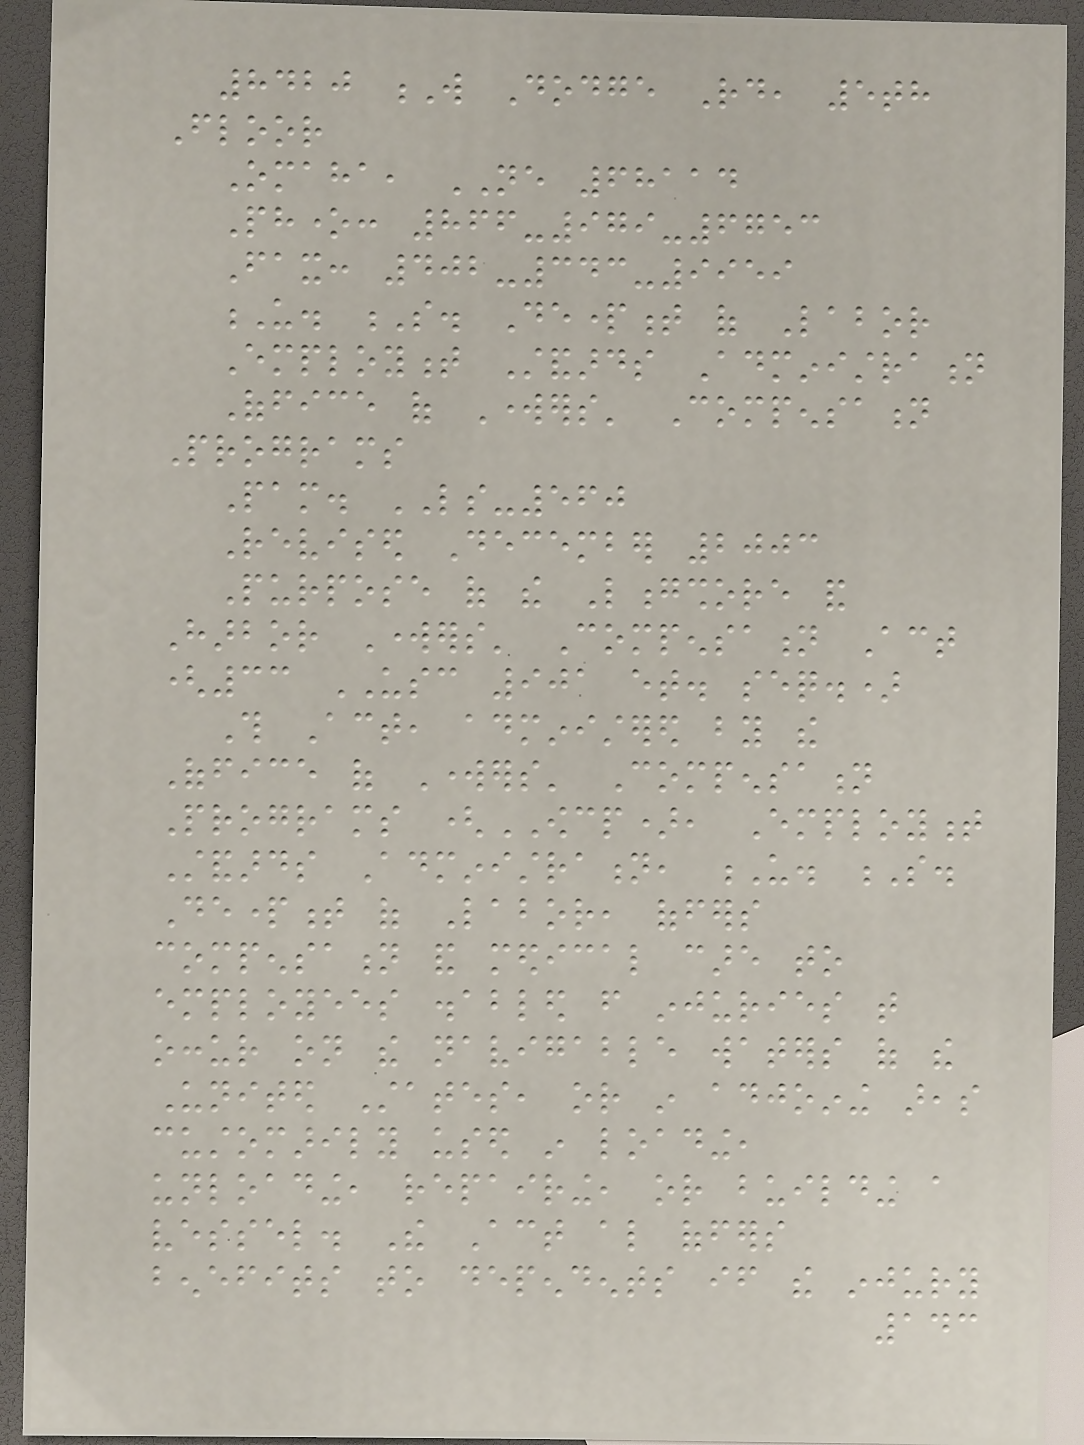8420 W Dodge Rd, 5th
Floor
Omaha, NE 68114
Phone: 866-979-6753
Fax: 402-343-9959
U. S. Department of Labor
Employment Standards Administration
Office of Workers' Compensation
Programs
Pam. LS-560
Revised December 2003
Purpose of the Longshore and
Harbor Workers' Compensation Act
(33 USC 901 et. seq.)
This Act, administered by the
Office of Workers' Compensation
Programs (OWCP), Employment
Standards Administration, U. S.
Department of Labor, offers
compensation and medical care to
employees disabled from injuries that
occur on the navigable waters of the
United States, or in adjoining areas
customarily used in loading,
unloading, repairing, or building a
vessel. The Act also offers
benefits to dependents if the injury
143
